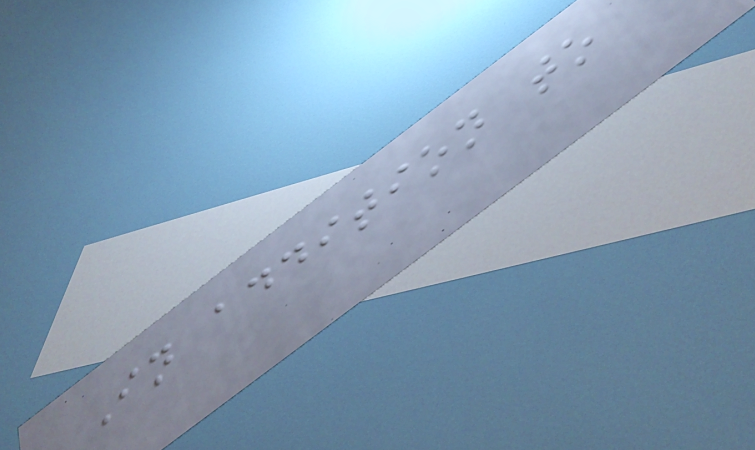In addition to
